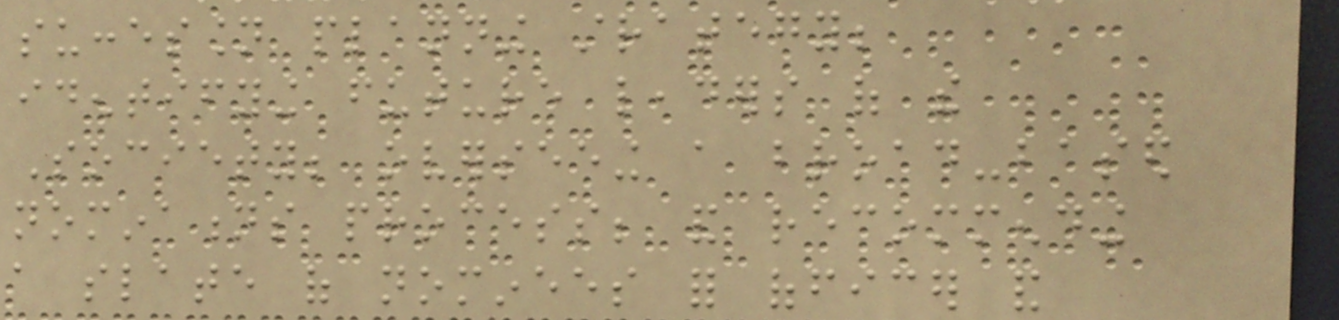succession planning strategy;
identifying future leaders of the
Society; overseeing a broad-based
nominations process; and recommending
a slate of nominees for officer and
